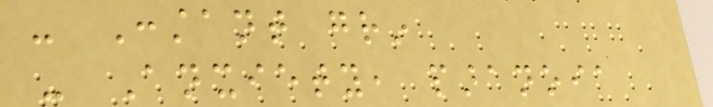- Constant grin
- Anxiety, paranoia
